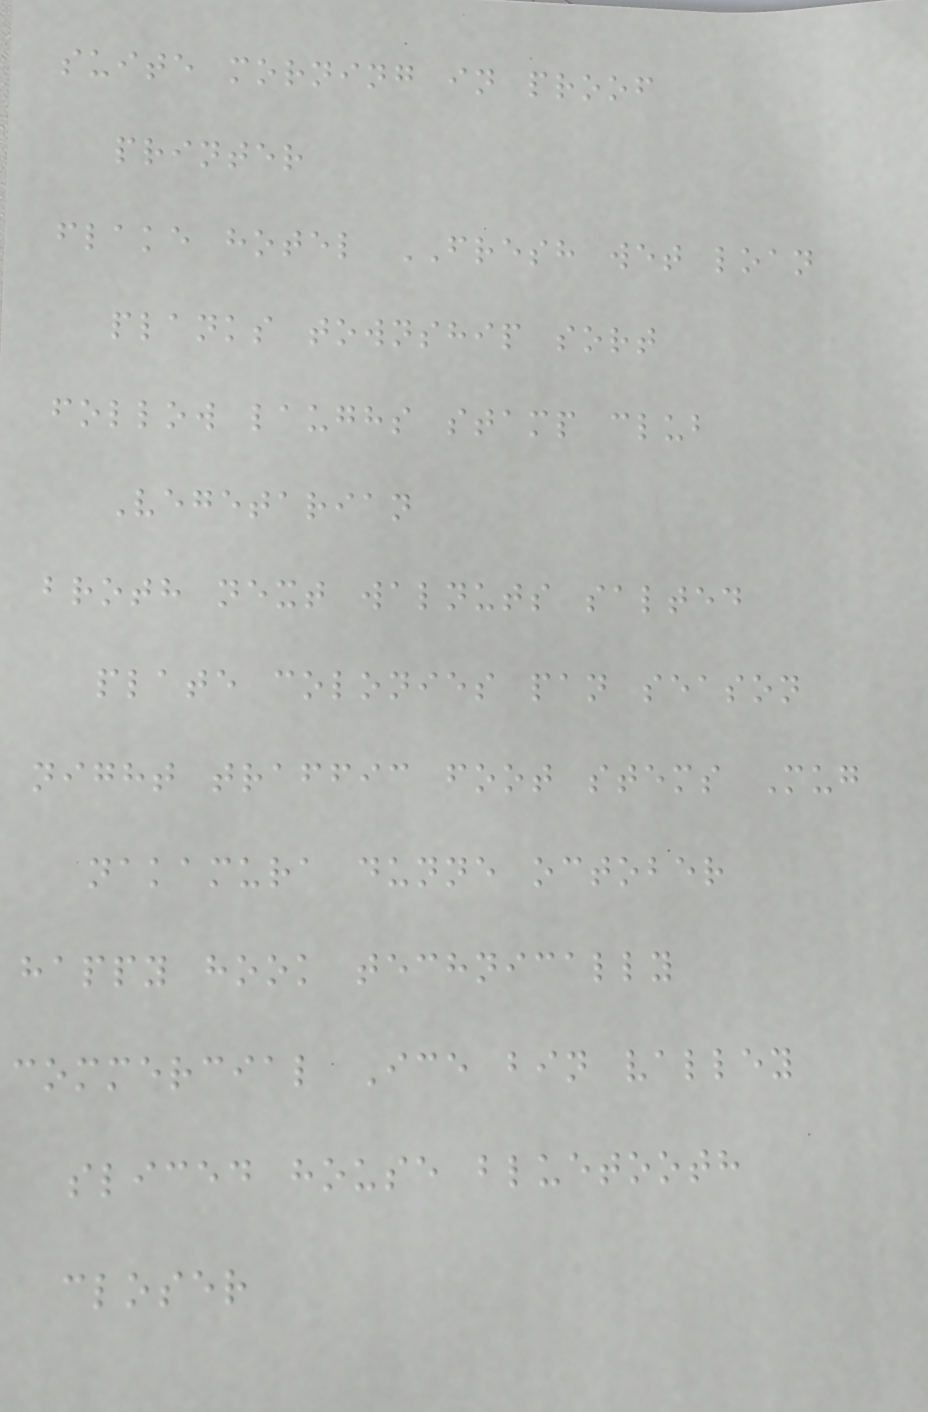suite morning in proof
printer
flake hotel FRESH wet loan
planks township sort
follow laughs stamp club
Vegetarian
broth next walnuts salted
plate colonies pan season
night traffic foot stems Mug
nakamura dunne october
happy hook technically
commercial Ice bin valley
sliced house bluetooth
closer
